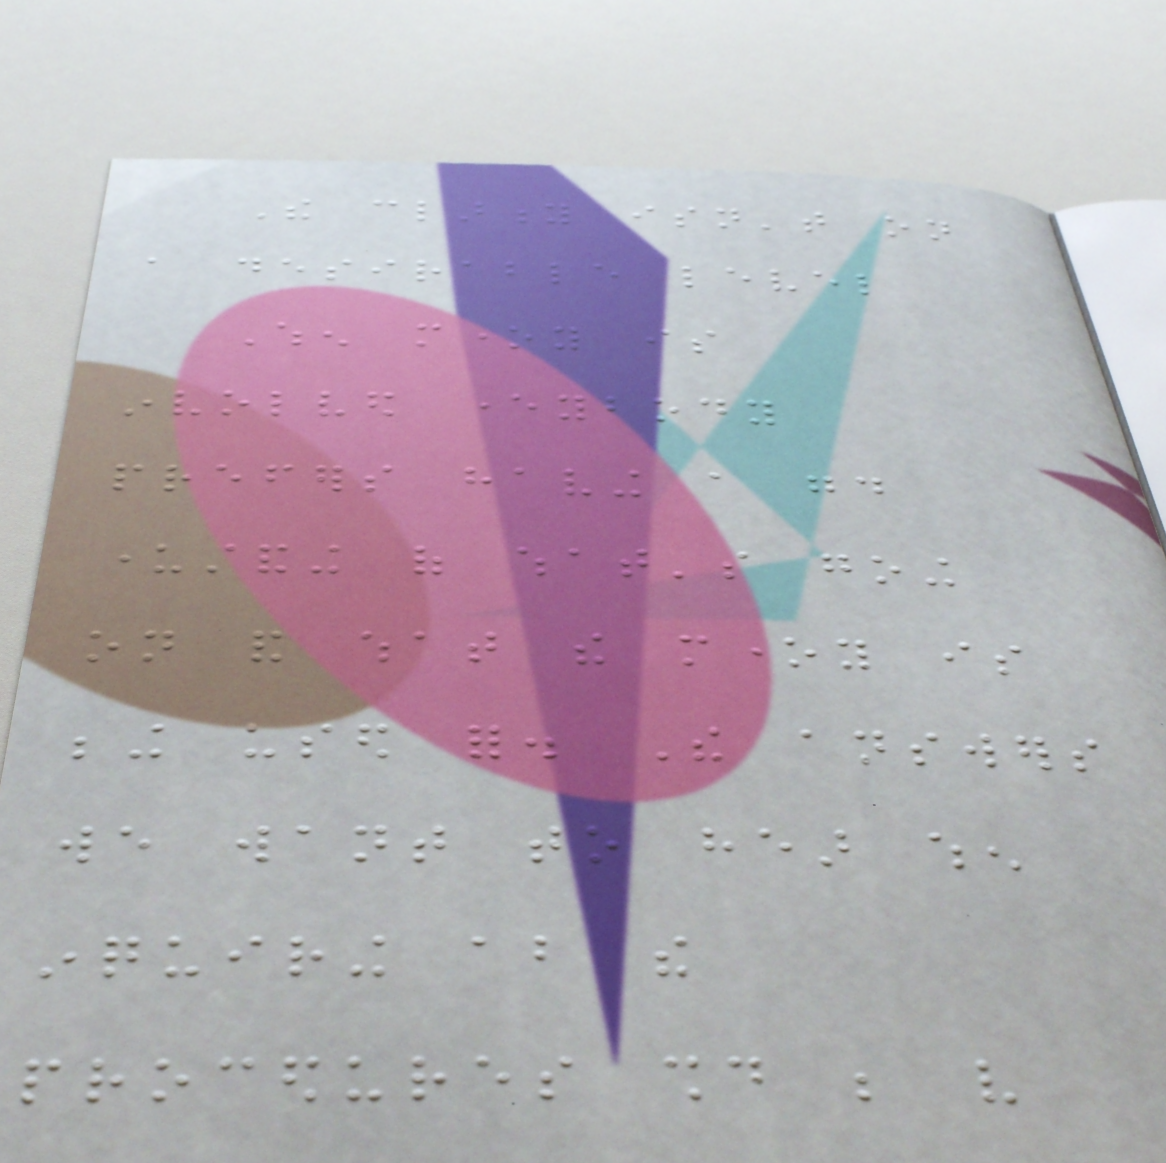The clarity isn't on
a desirable level
When money is
involved everybody
prefers having a good
understanding of what's going
on and what the money is
being used for. The answers
we want to hear when
inquiring about the
procedures should be very
